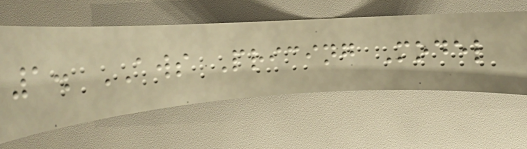1. AWS Pricing Model
